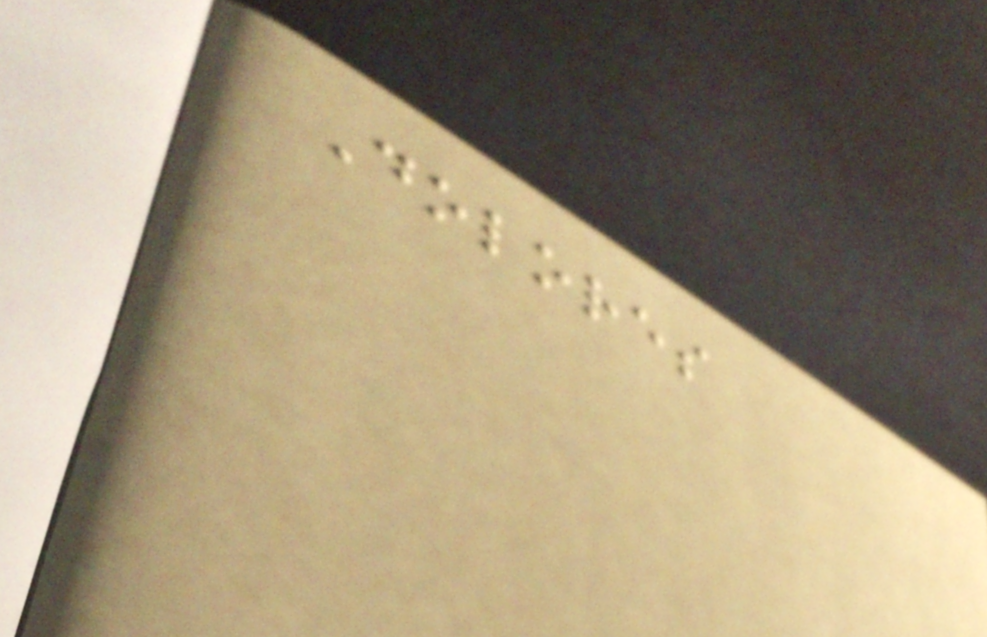Dolores
